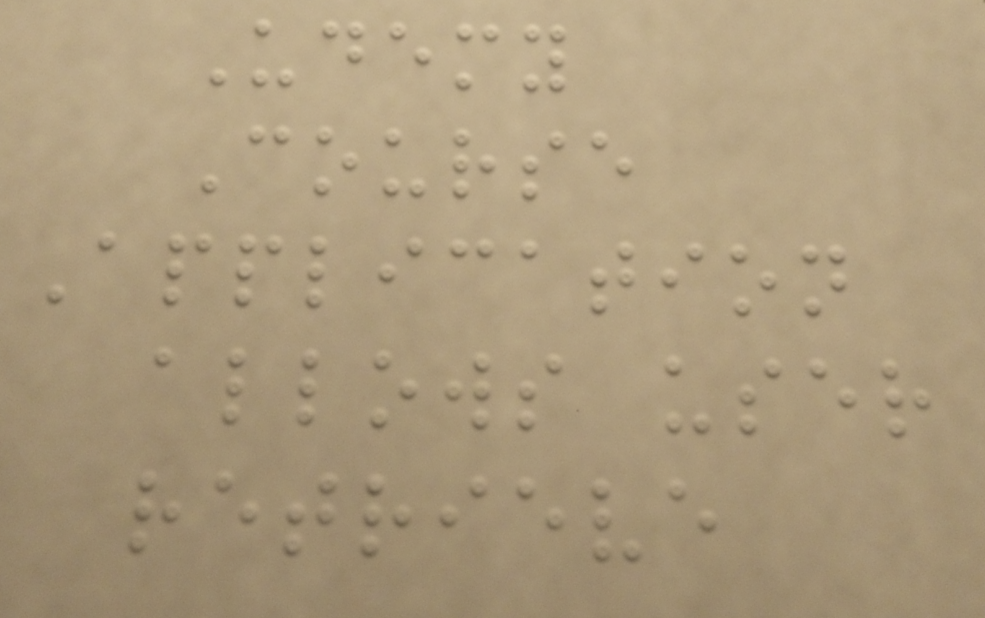Udemy
Course
Application
allows user
retrieve
